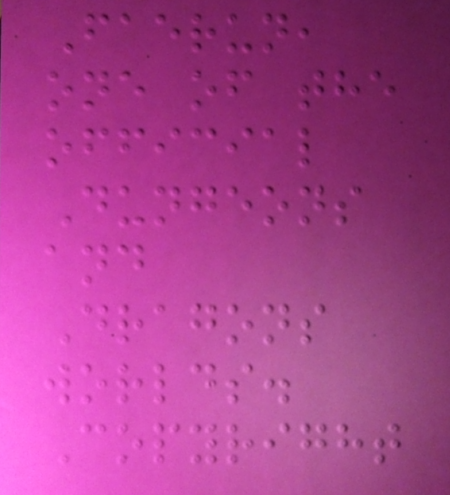Faerun,
one of the
official
Dungeons
and
Dragons
worlds.
Copyright
